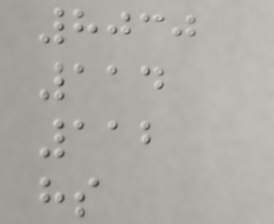8030
114
112
hs
